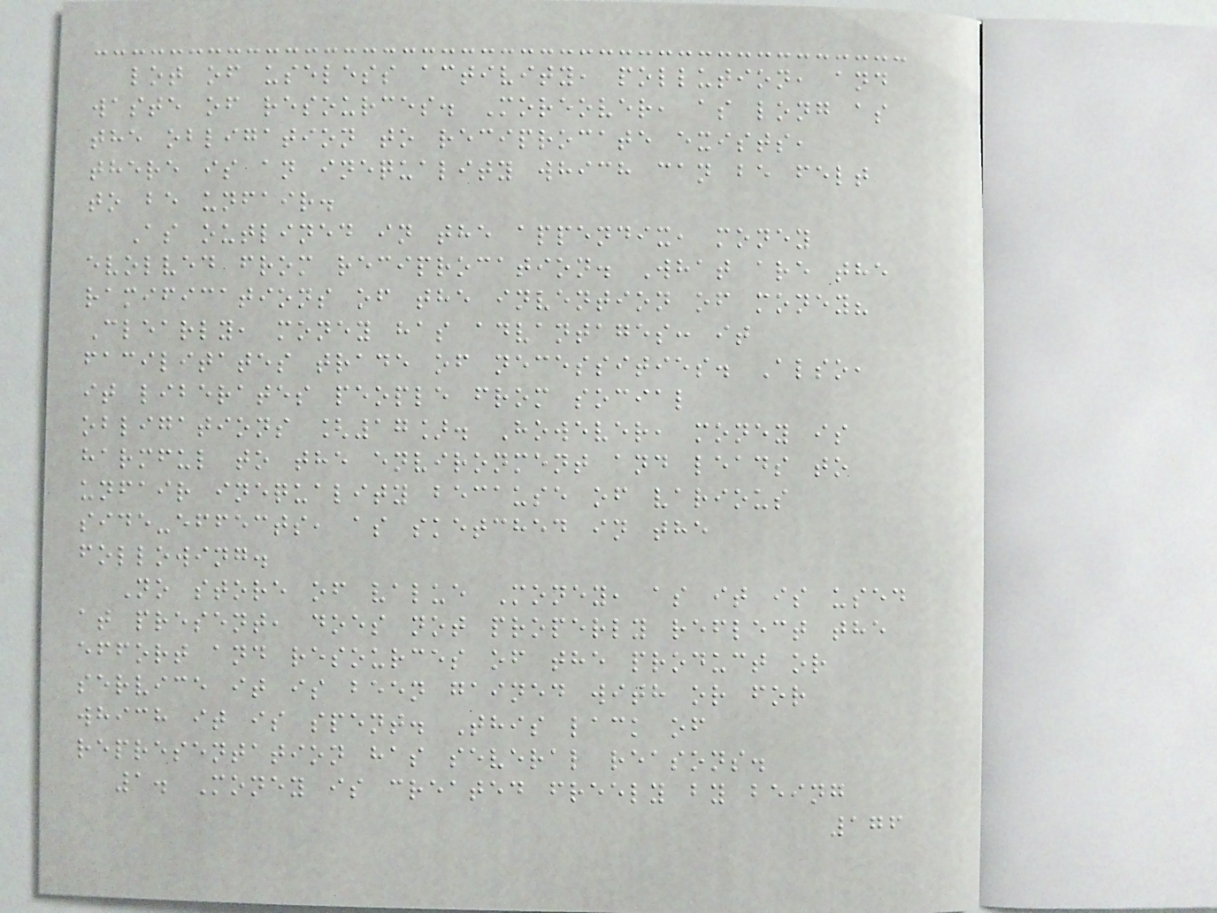lot of useless activity, pollution, and
waste of resources. Moreover, as long as
the obligation to reciprocate exists,
there is an inequality which can be felt
to be unfair.
As outlined in the appendix, money
evolved from reciprocation. What are the
ramifications of the invention of money?
Clearly, money has advantages: it
facilitates trade of necessities. Also,
it liberates people from social
obligations [17]. However, money is
harmful to the environment and leads to
unfair inequality because of various
side-effects, as sketched in the
following.
No store of value Money, as it is used
at present, does not properly reflect the
effort and resources of the product or
service it is been gained with or for
which it is spent. This lack of
representation has several reasons.
1. Money is created freely by being
176
